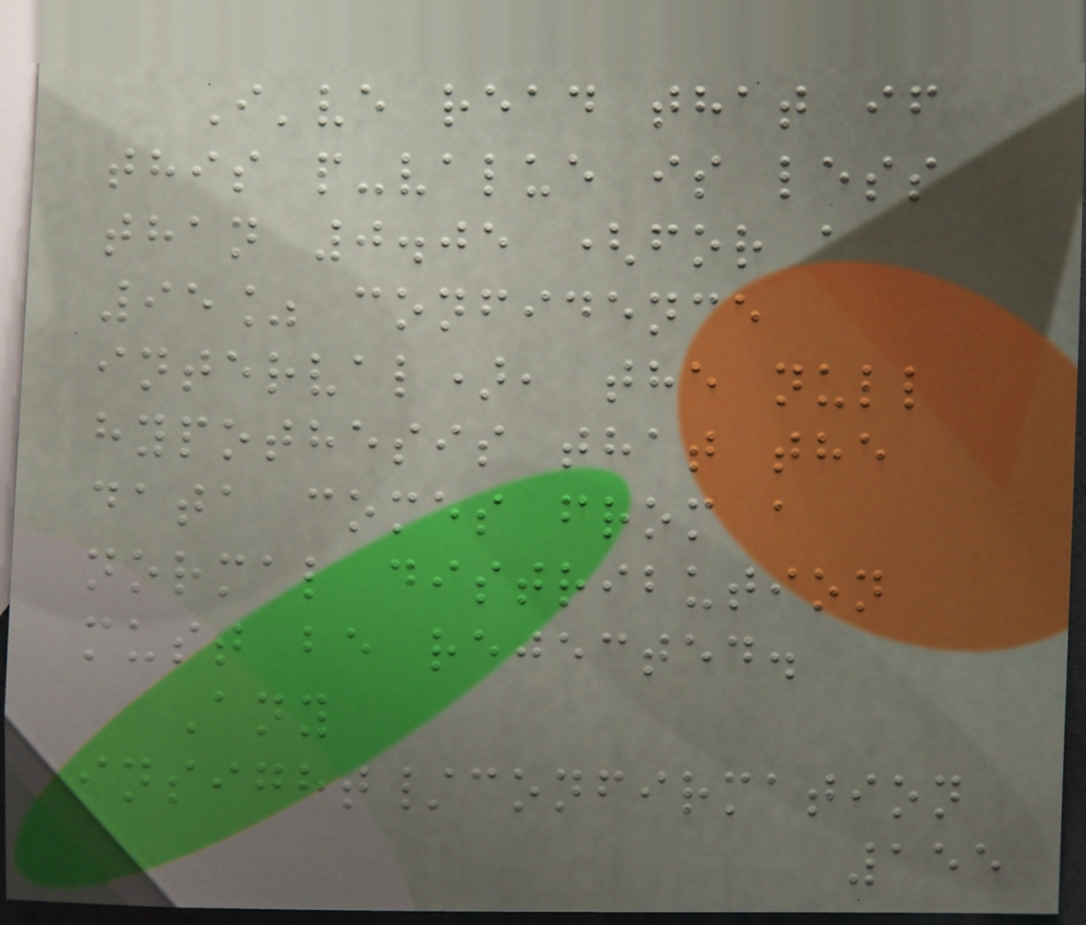I've read that if
this p-value is less
than 0.05 (for a
95% confidence
interval), the null
hypothesis that the
data comes from a
normal distribution
must be rejected.
Any
insight/confirmation
155
